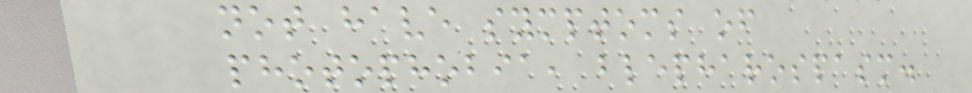not have symptoms of
photophobia, blepharospasm.
